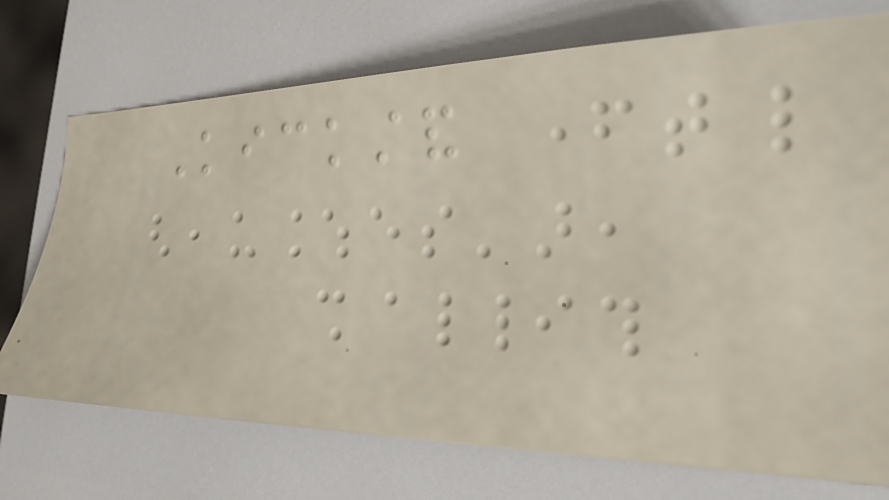Kickstand
